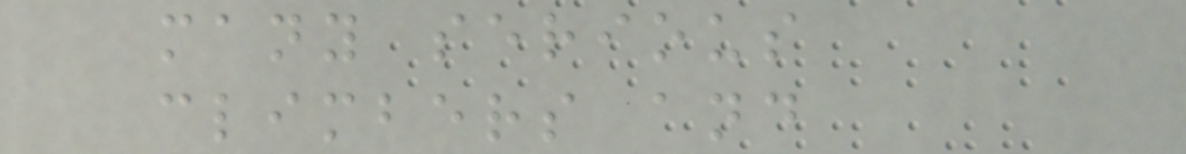many serious
climbers and
